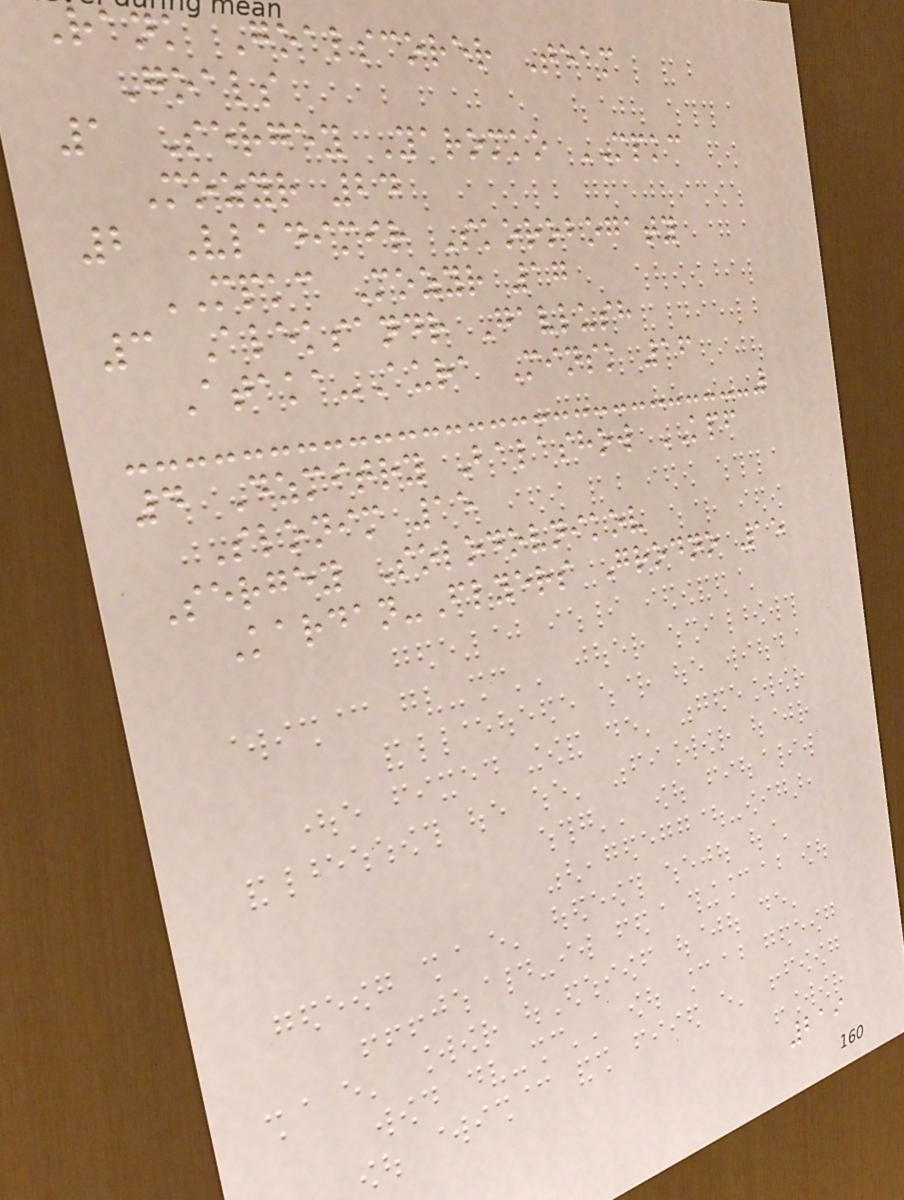Rank Goalscorer Team
Goals
1 Sergey Yaromko MPKC
Mozyr 24
2 Vladimir Skorobogaty
MPKC Mozyr 17
3 Aleksandr Gavlush
Ataka-Aura Minsk 16
4 Dzmitry Balashow KPF
Slonim 15
Sergey Solodovnikov
Kardan-Flyers Grodno 15
219
